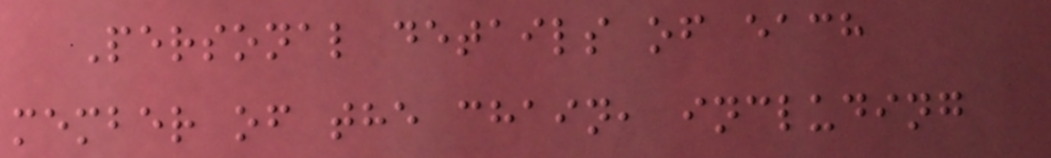Personal details of each
member of the chain, including
